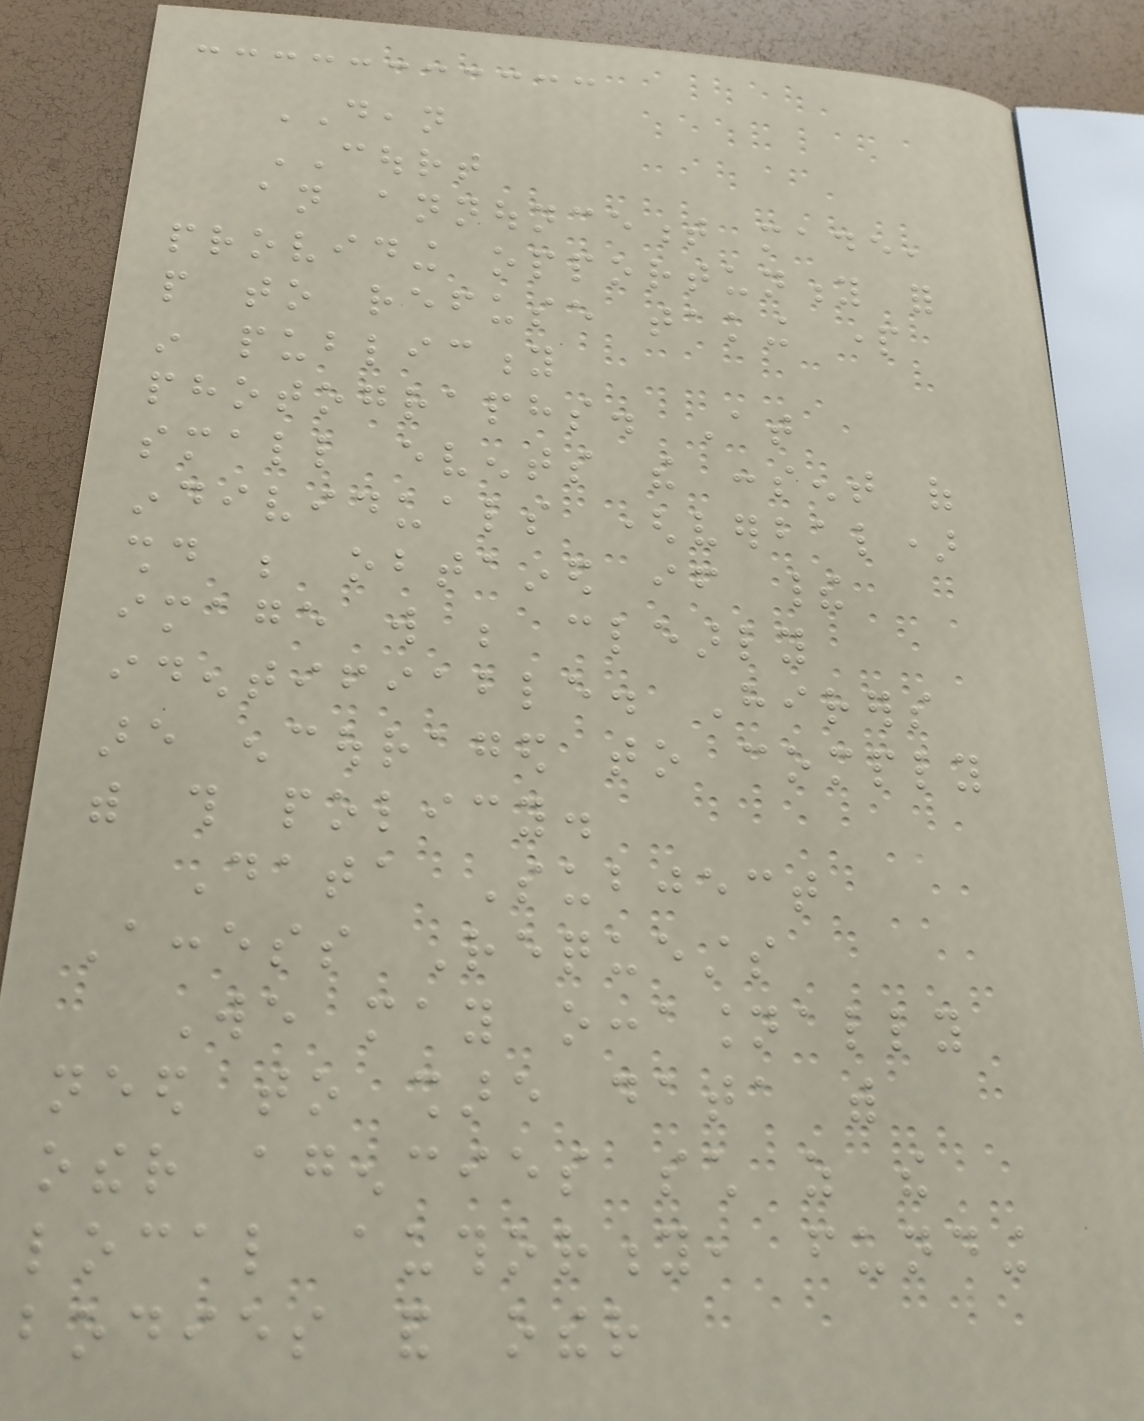DEAN
COURT
an announcement made,
providing opportunity for
people to refuse taking part
in publicity
photographs. At
small events the consent of
individuals (verbal)
should be obtained if their
image will be clearly
identifiable. Hirers
are encouraged to comply
with this policy.
Data Subject
Access Requests
We may occasionally
need to share data with
other agencies such as the
local authority, funding
bodies and other
